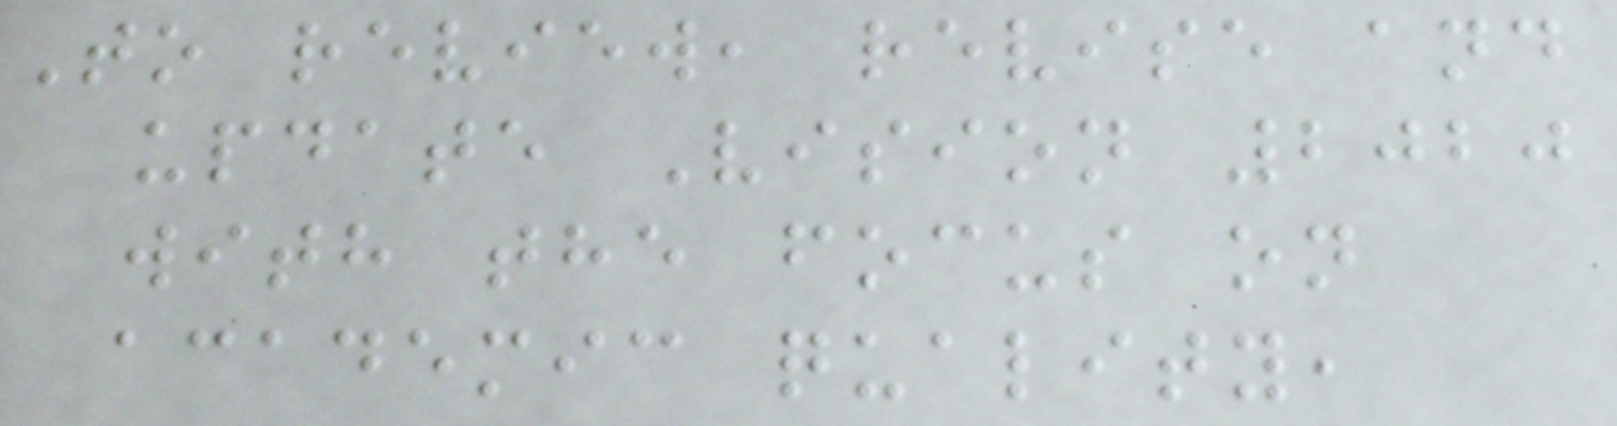To review, revise and
update Vision 2020
with the focus on
academic quality,
